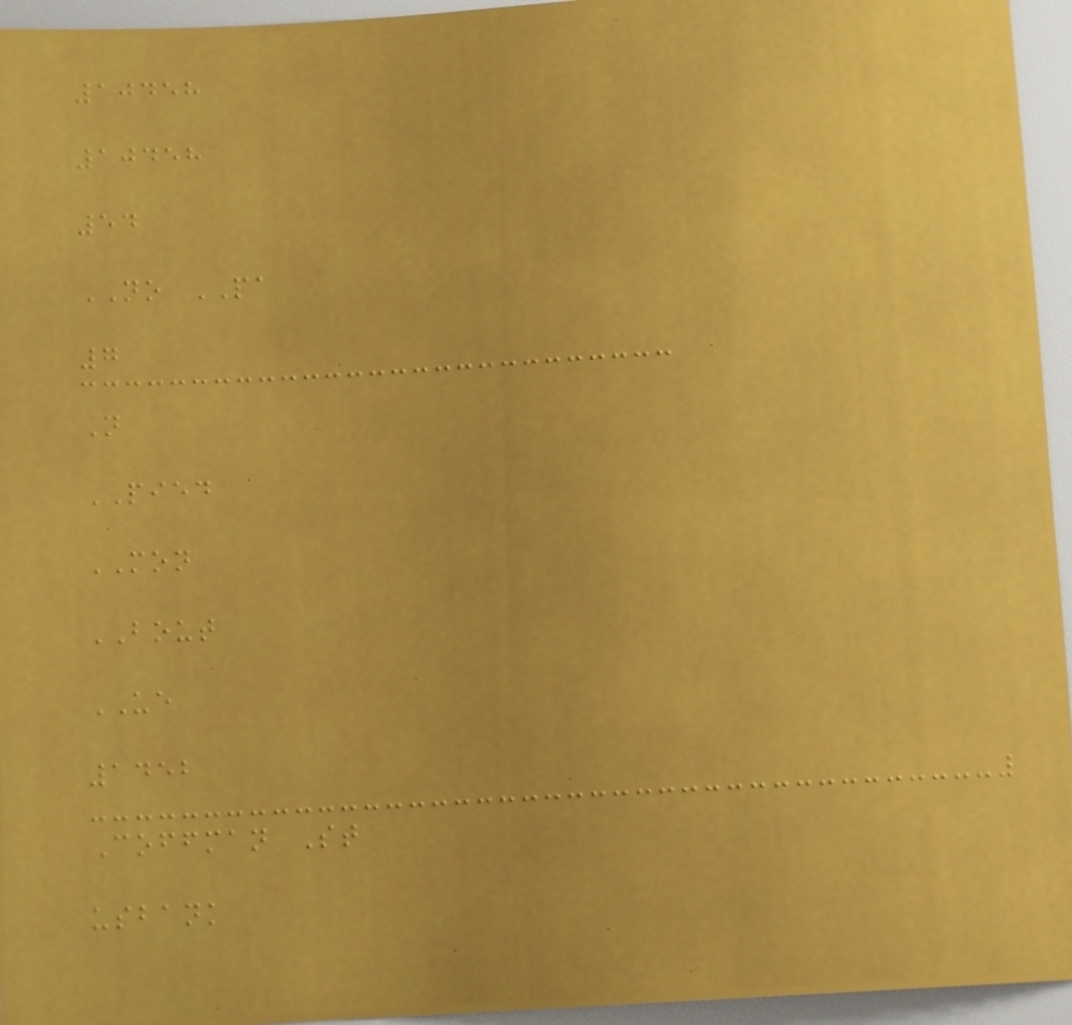10458
10458
54
NO PA
7
N
PIED
MON
BOUT
UE
1452
Coffman St
usbank
